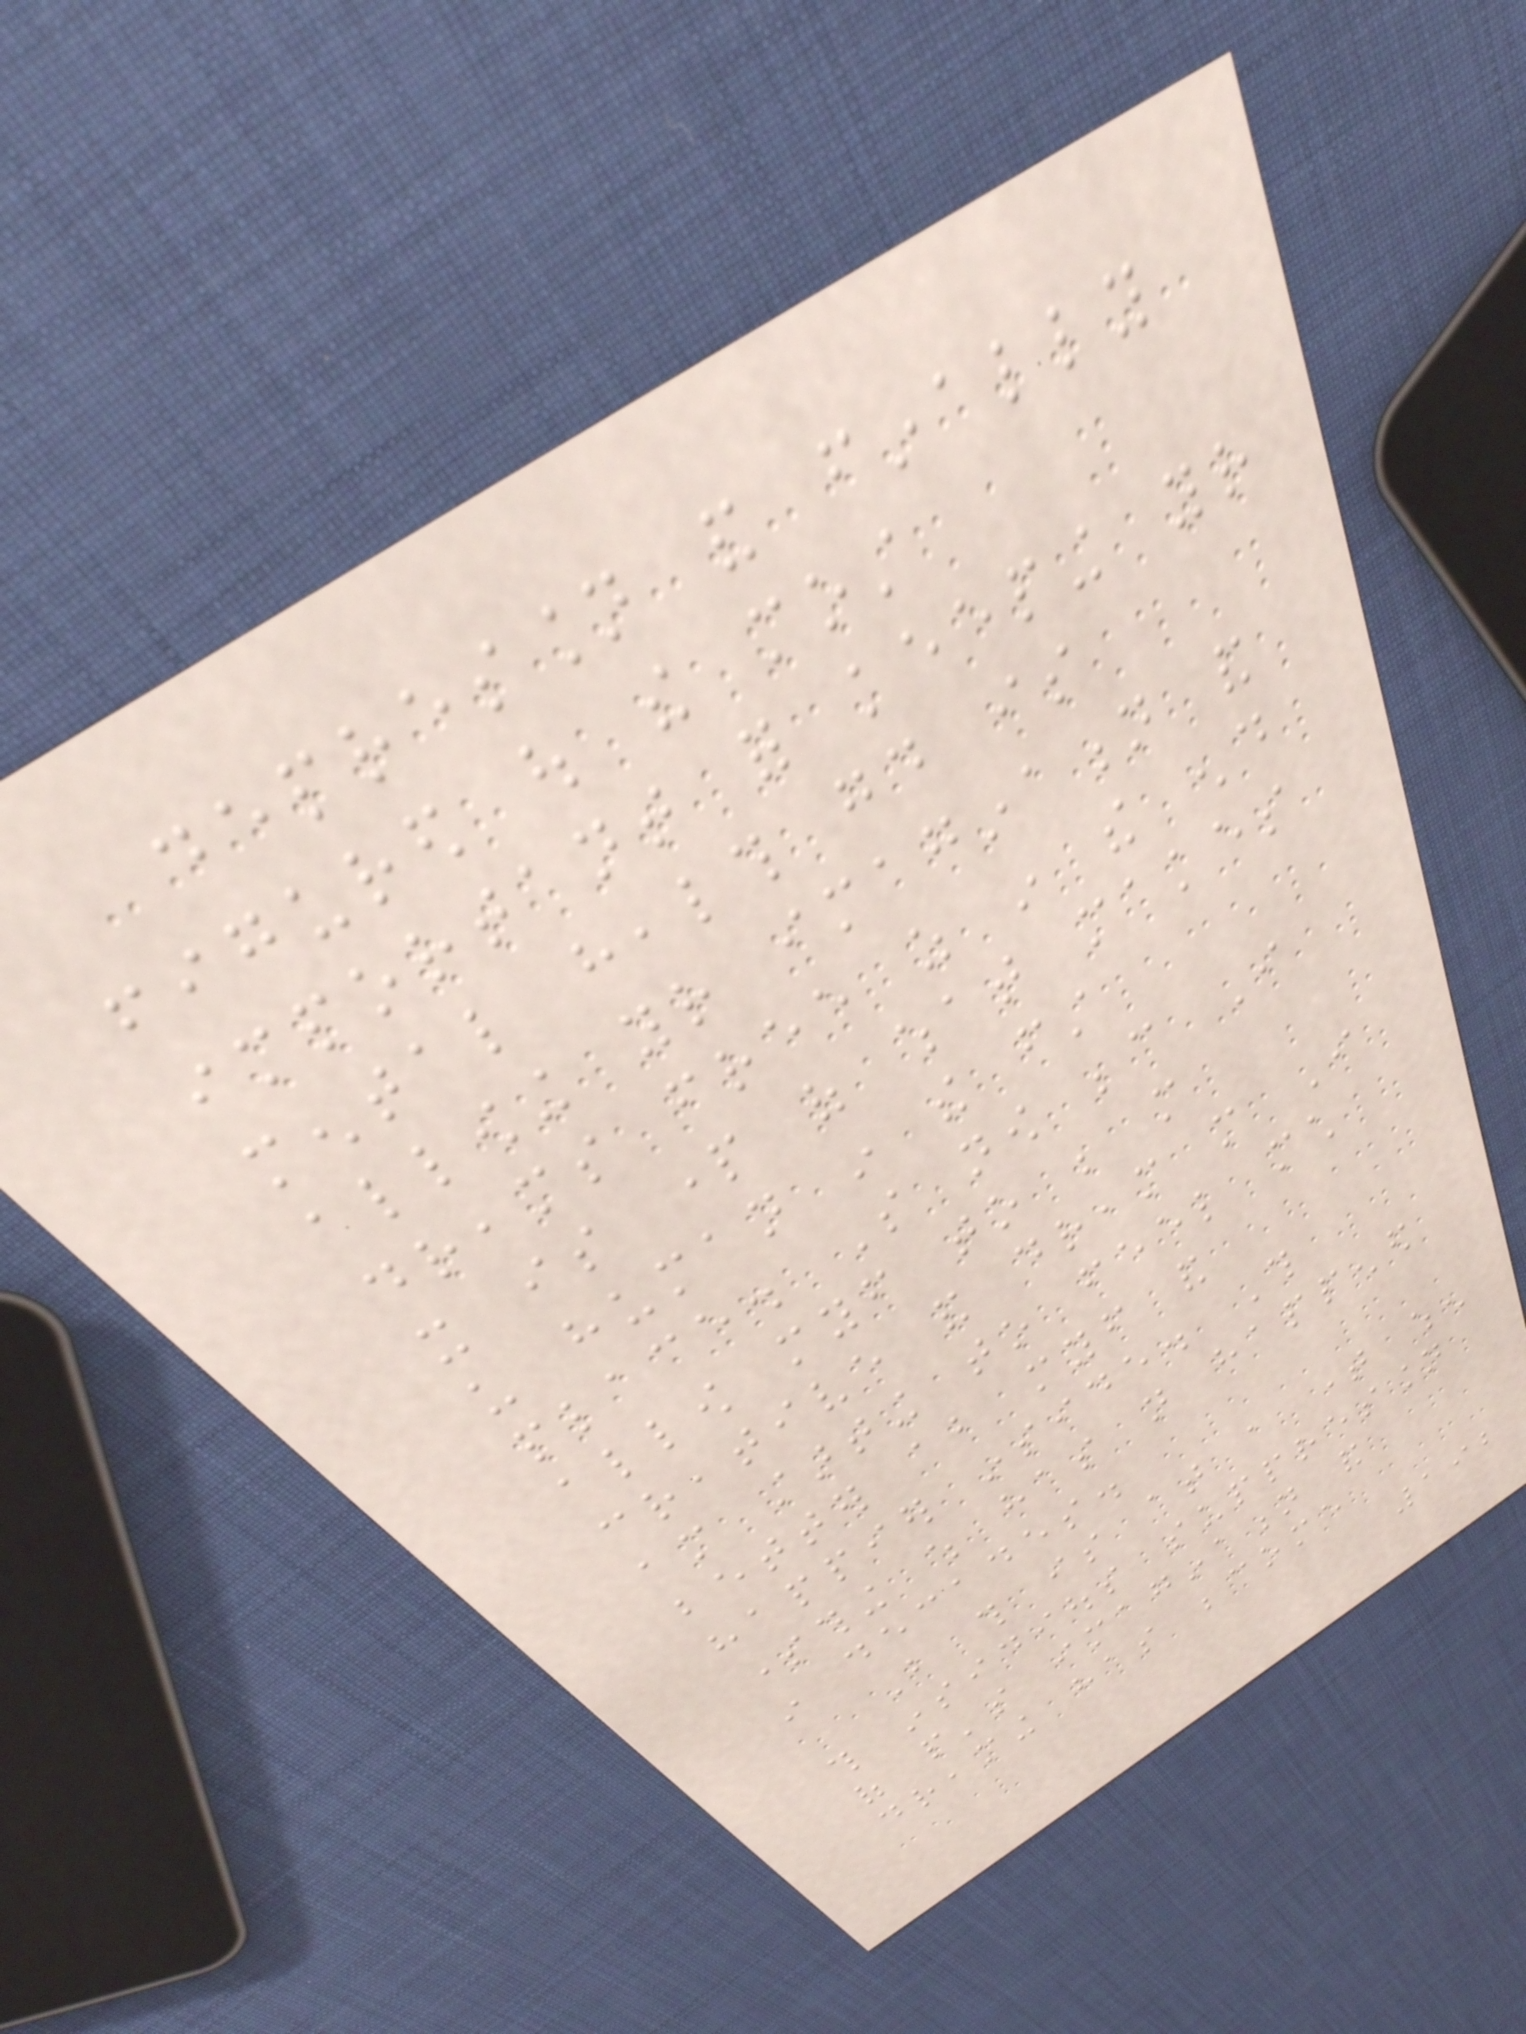depression and finally
figured out the most
important for keeping your
mental health good is
allowing your imagination and
dreams free as in the end
it is part of what makes
us human in the first
place. So now because I
allow myself to be more
creative and dream more I
am starting to feel much
better about myself and
happier inside. This
something which has not happened
in decades.
But this is at a time when
this insidious suppression
of people's imagination and
dreaming has become
192
